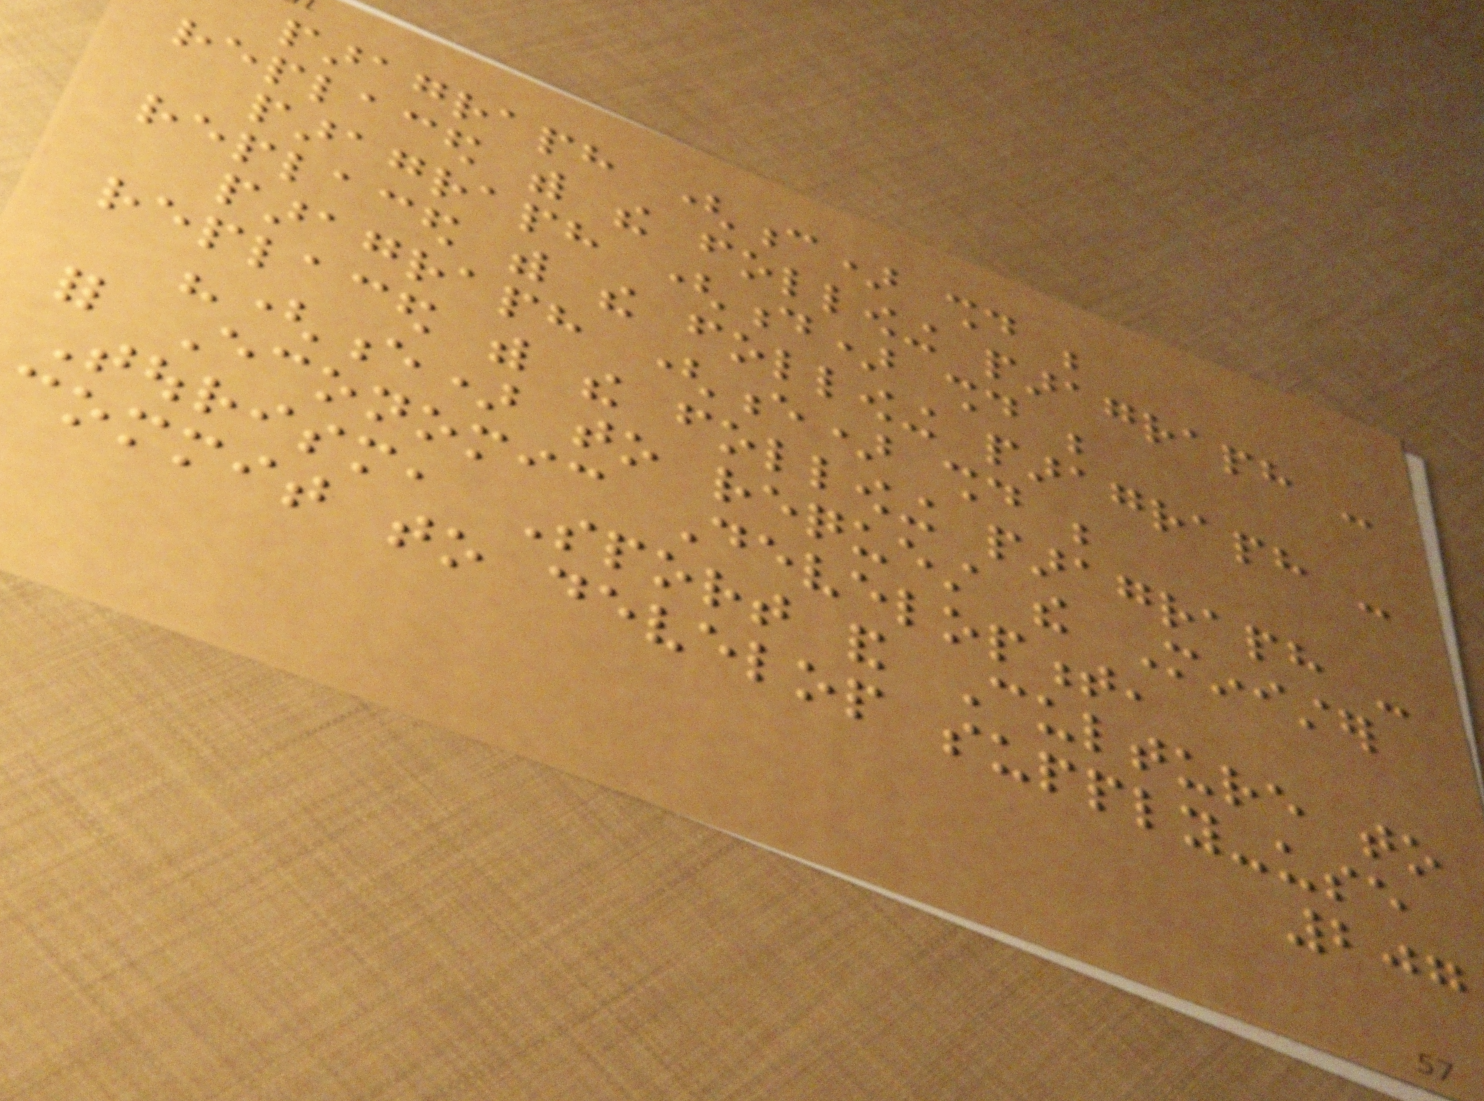paragraph (c) should be
replaced with the following paragraph -
paragraph (d) should be
replaced with the following paragraph -
paragraph (e) should be
replaced with the following paragraph -
"(e) to request the Minister
for Economic Development,
Tourism, Sport and Culture to
commit to develop supply-use
207
